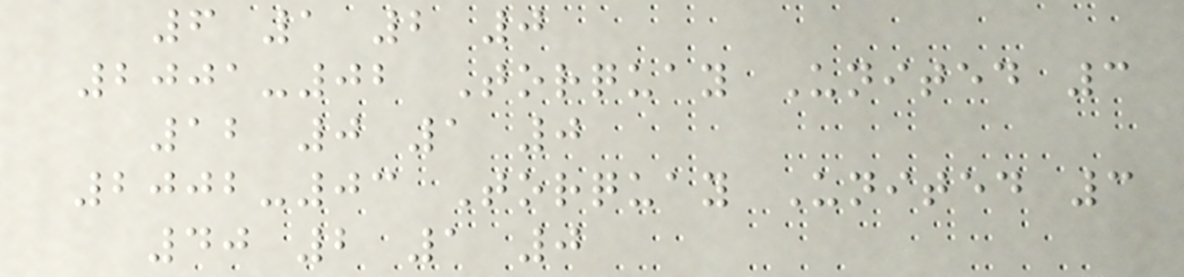6 1 2 0
2001-02 Torquay United 3
12 0 1 0
2002-03 Torquay United 3
40 2 1 0
